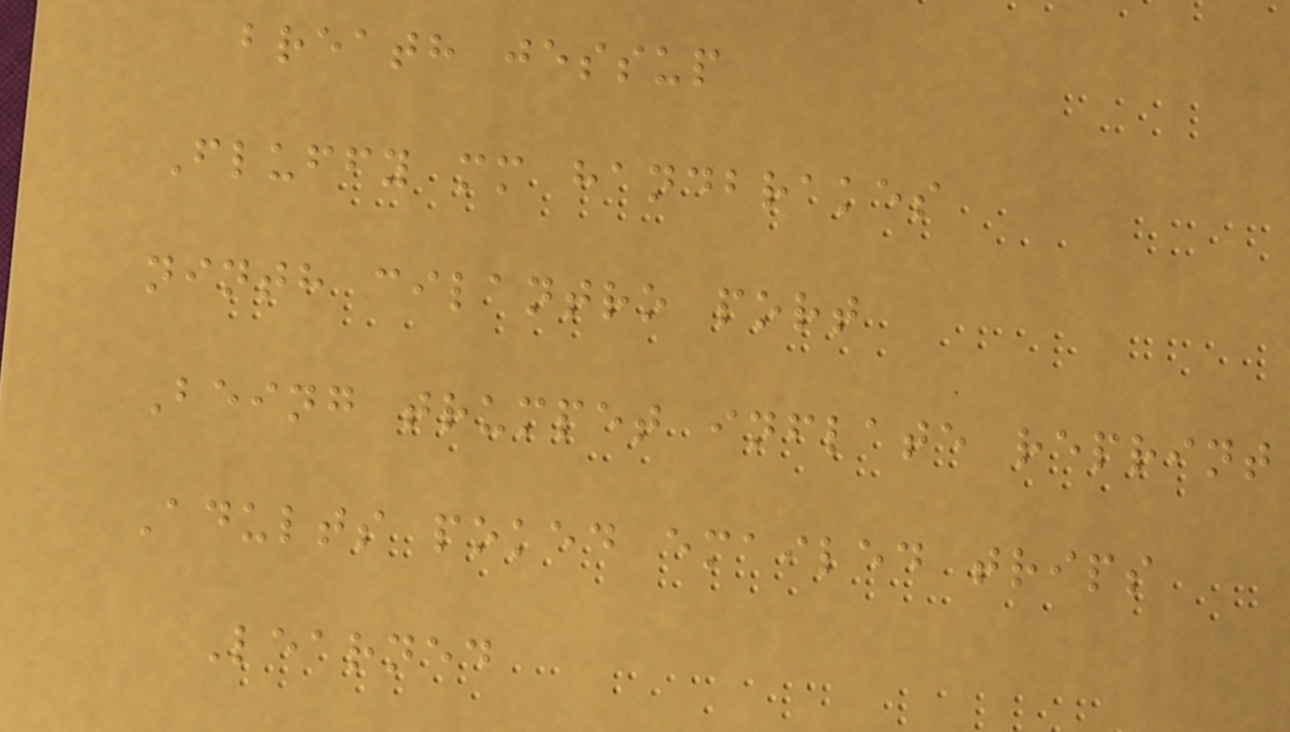breath jessup
Fluffy mm handbrakes
ninth cilantro port
Being trumpet inflate reprint
Adults poked emailed trips
Learned
